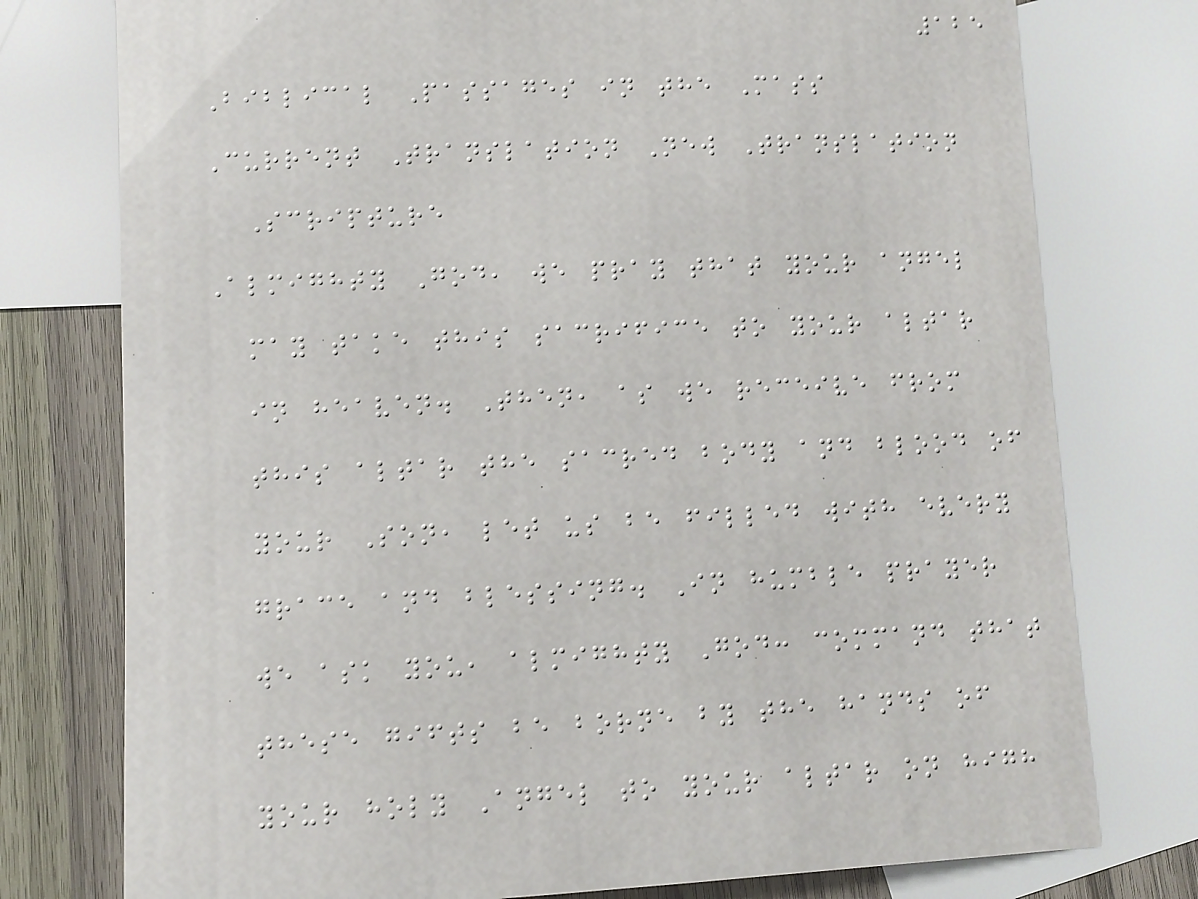125
Biblical Passages in the Mass
Current Translation New Translation
Scripture
Almighty God, we pray that your angel
may take this sacrifice to your altar
in heaven. Then, as we receive from
this altar the sacred body and blood of
your Son, let us be filled with every
grace and blessing. In humble prayer
we ask you, almighty God: command that
these gifts be borne by the hands of
your holy Angel to your altar on high
